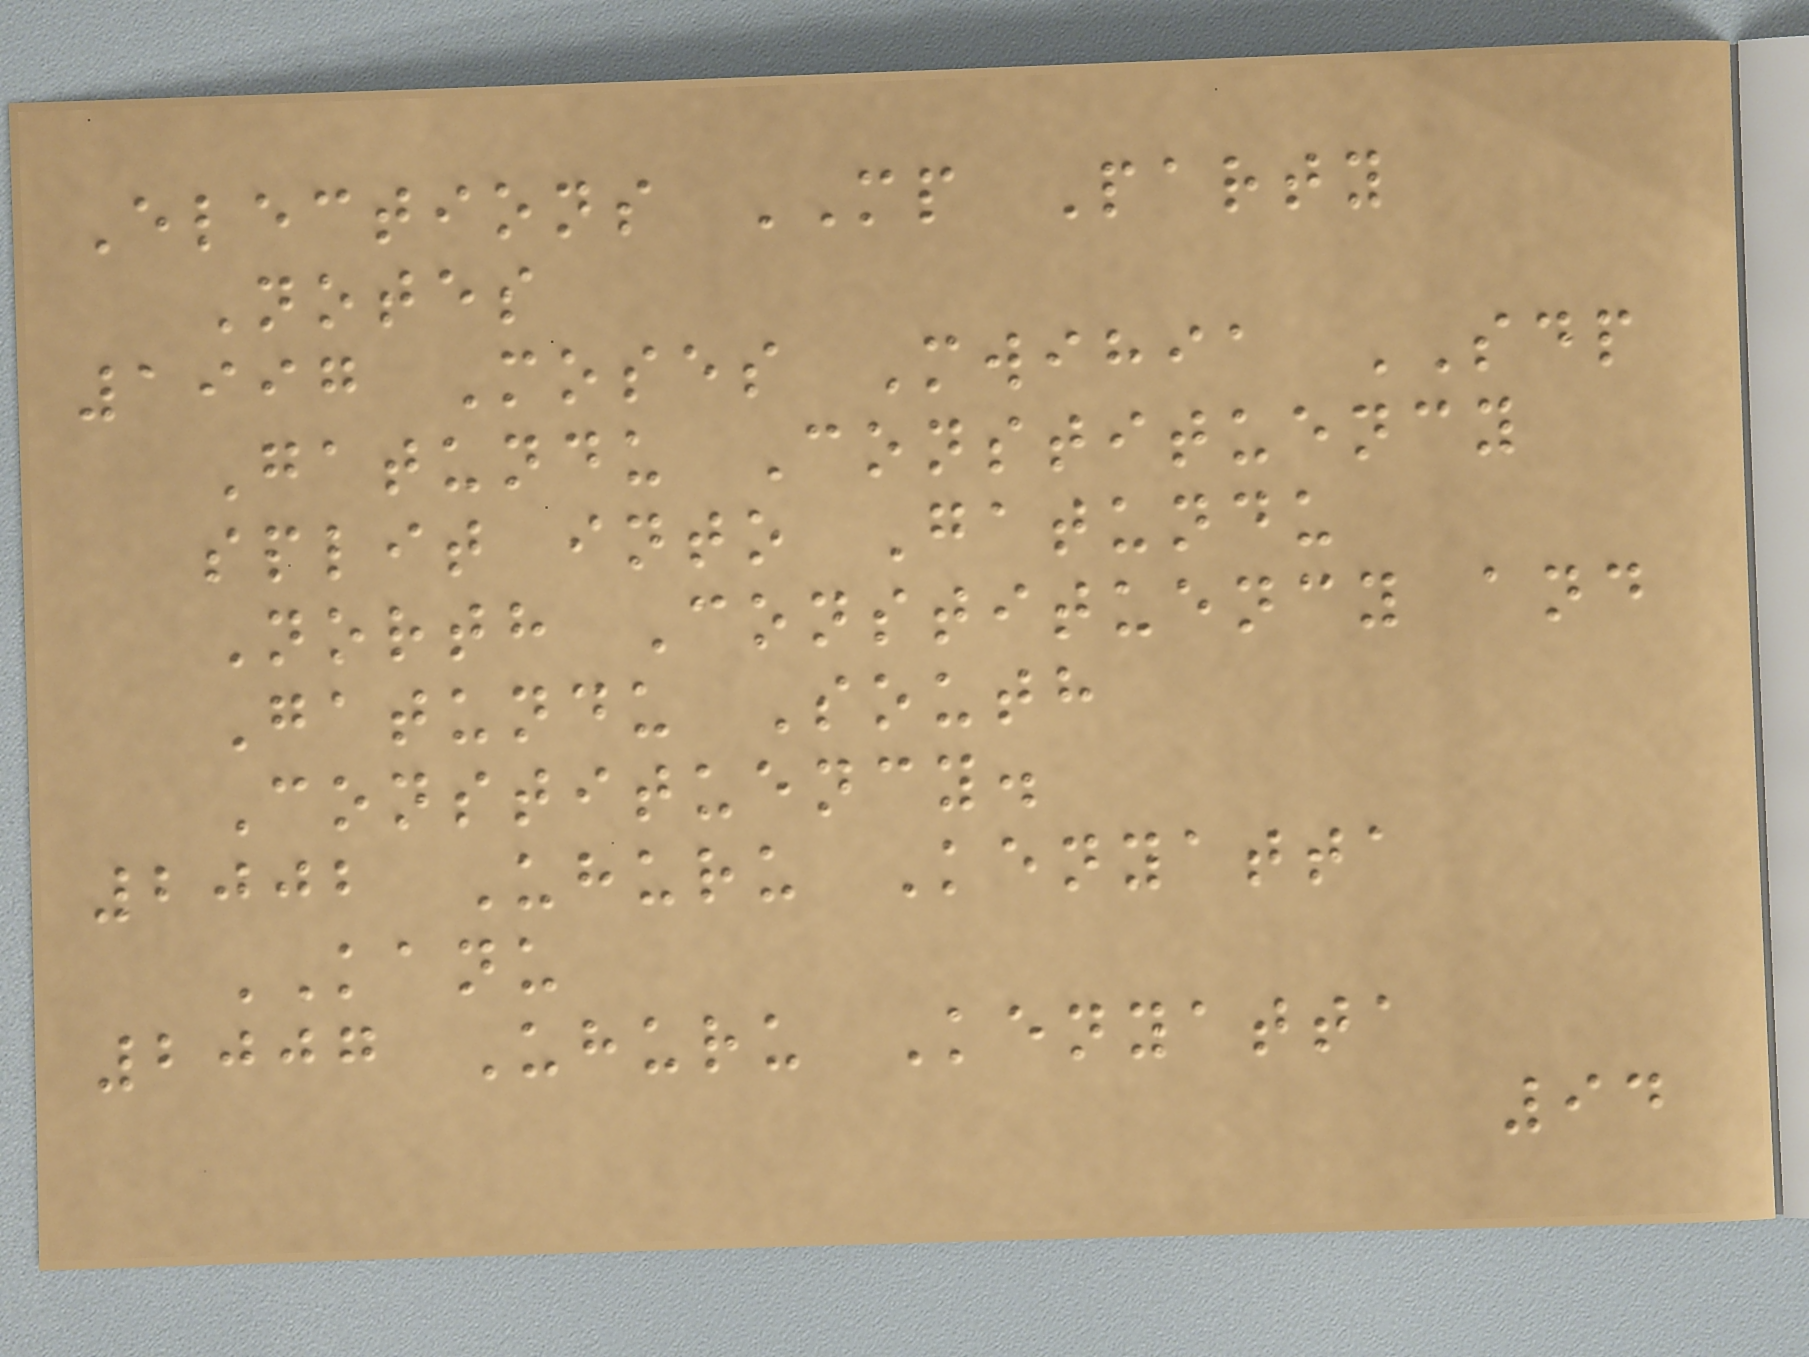Elections MP Party
Notes
1997 Moses Mwihia SDP
Gatundu Constituency
split into Gatundu
North Constituency and
Gatundu South
Constituency.
2002 Uhuru Kenyatta
KANU
2007 Uhuru Kenyatta
94
